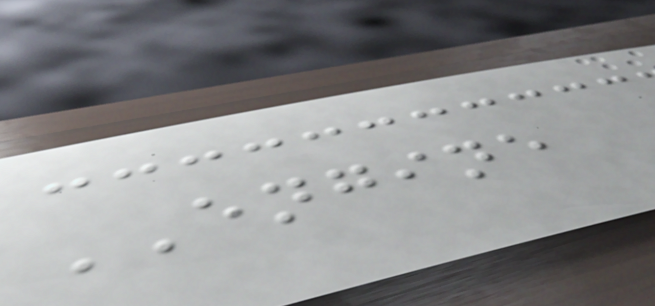ENGINE
